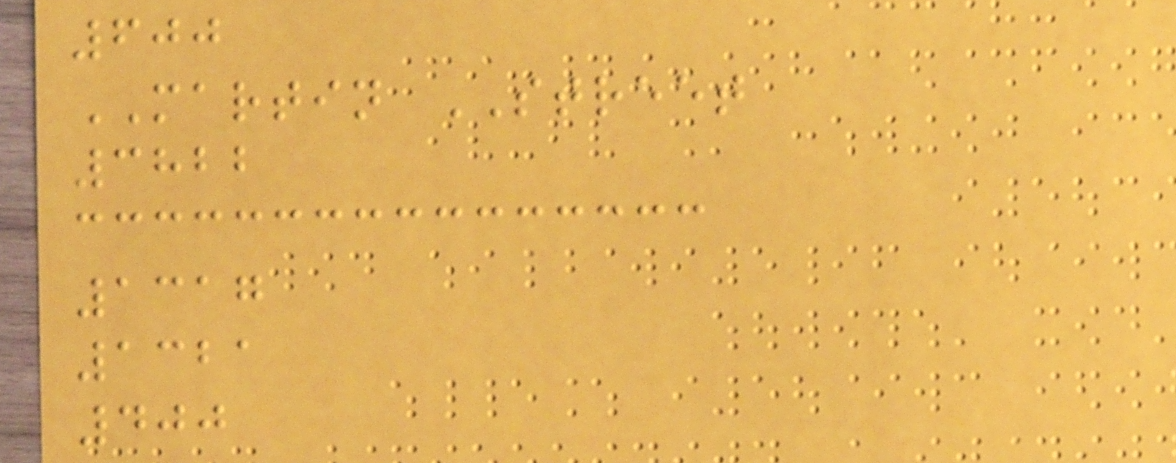600
MARTIN STREET
3822
1317
1321
400
